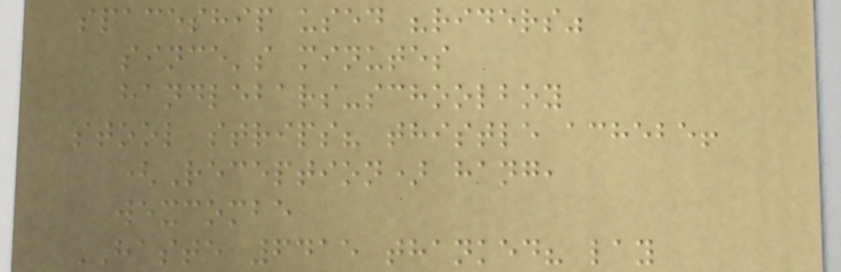spaceship used "riders"
since's minutes
handlebars-schoolboy
stool strips? thistle achebe!
(Reception) hang,
wexcombe
HASTE 6415 thanked? lay
